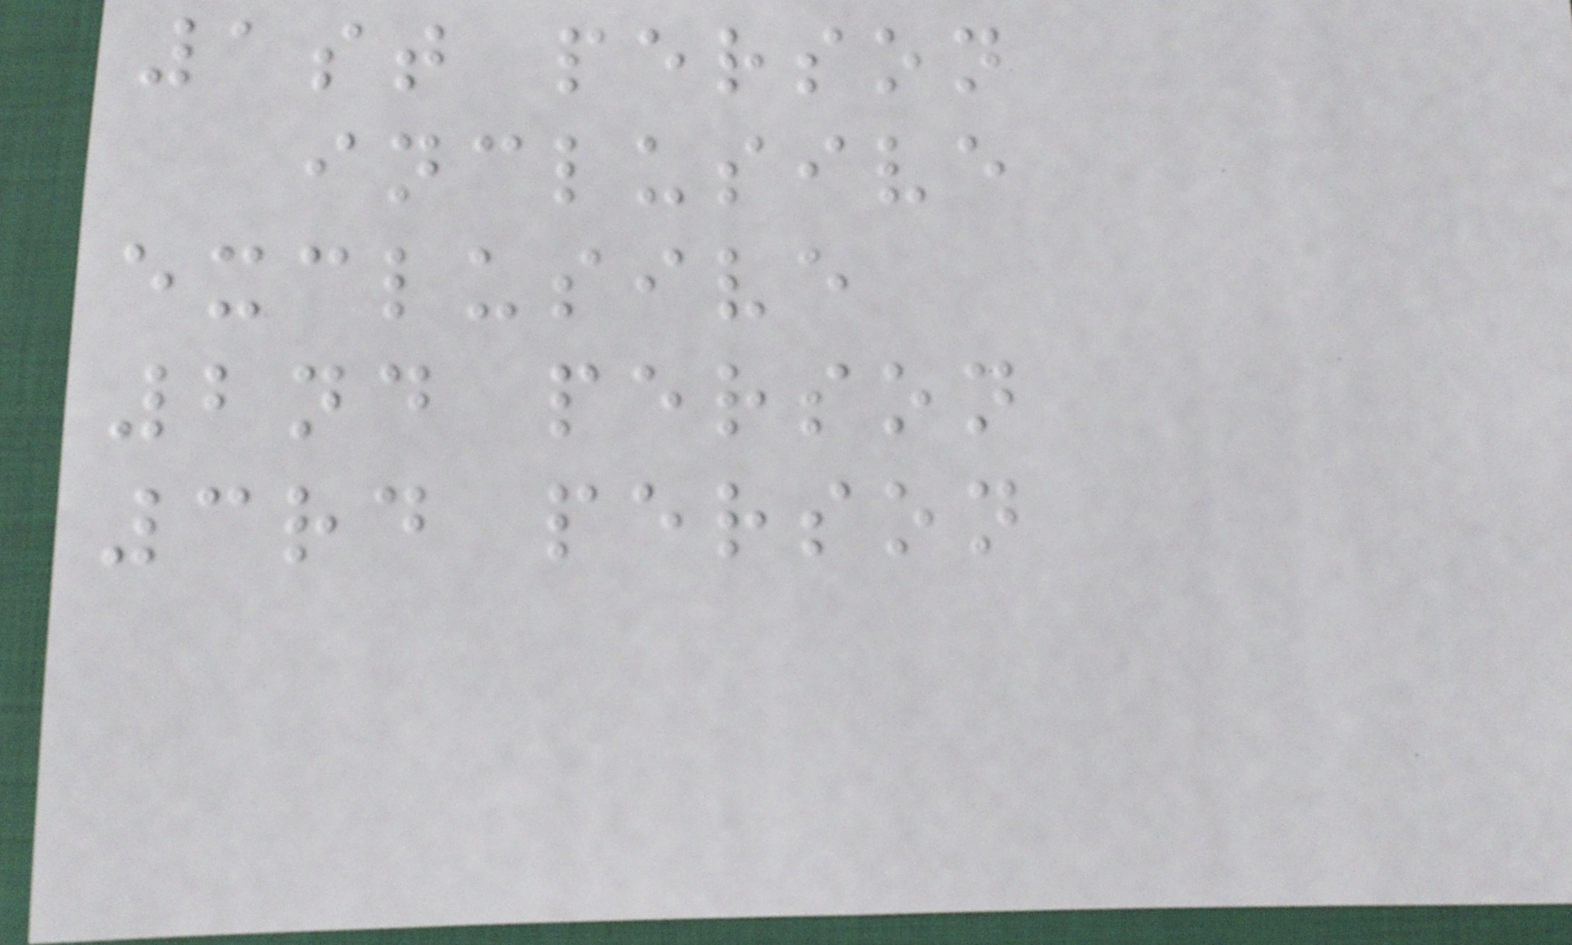1st person
inclusive
exclusive
2nd person
3rd person
